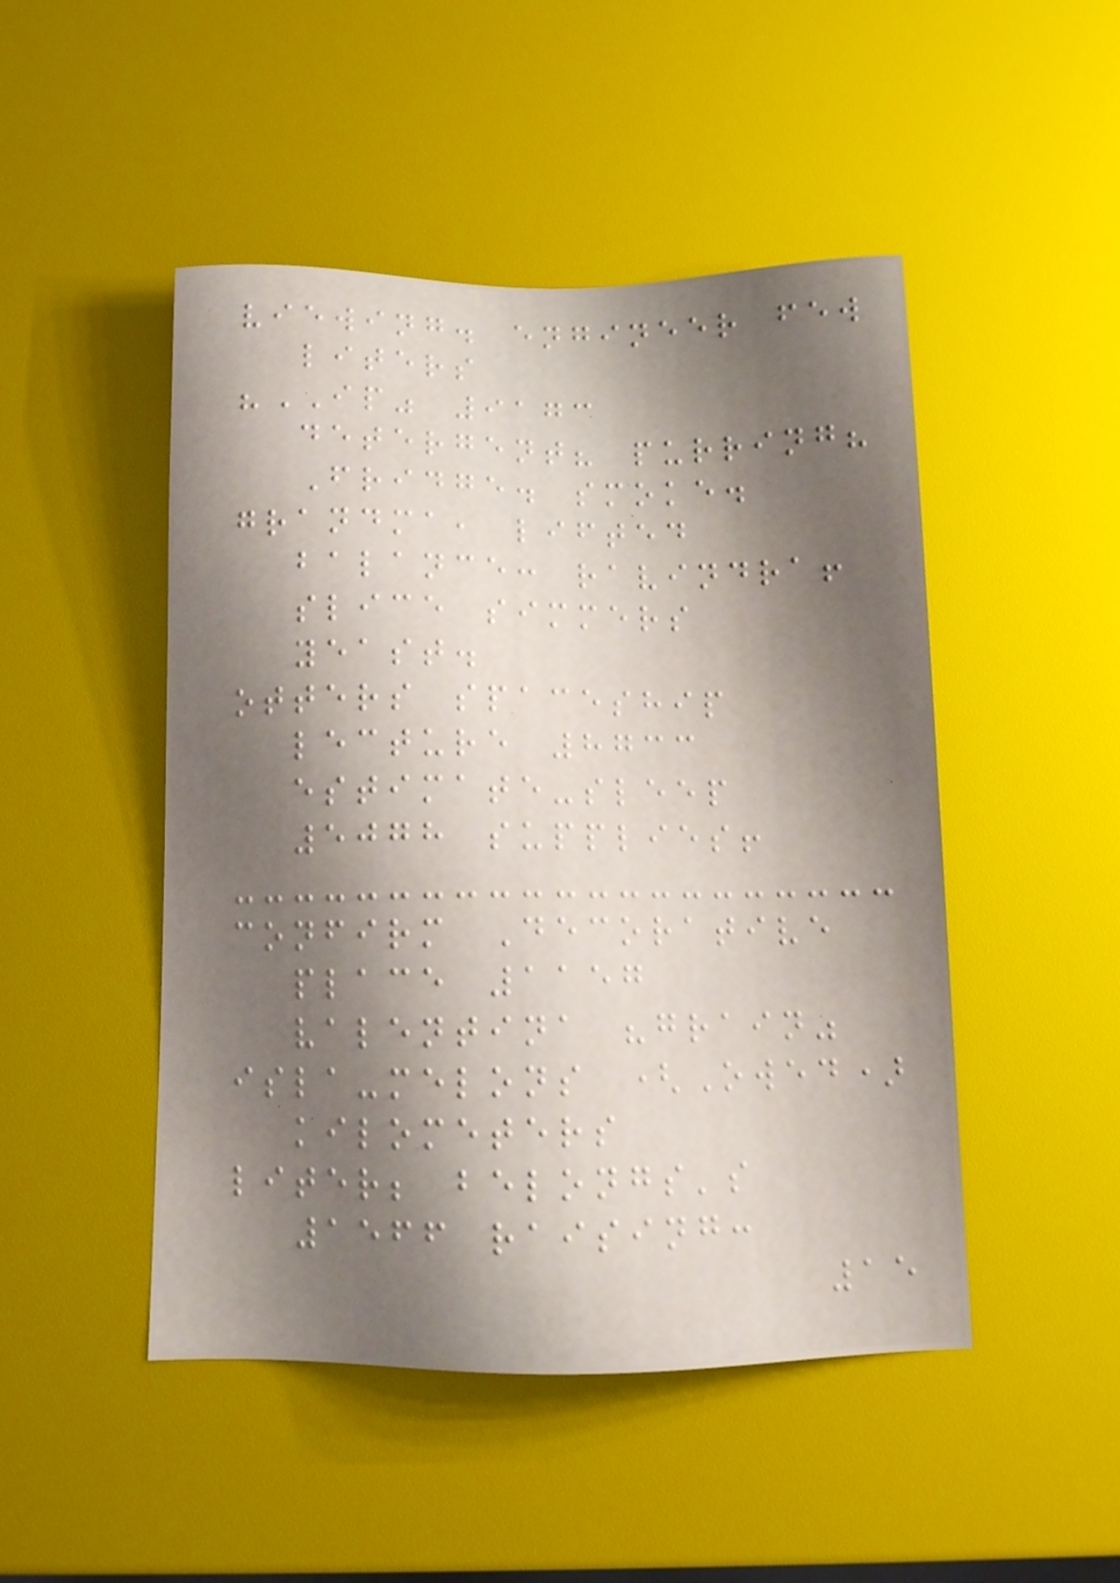viewing. engineer few
liters
"IP" 9173
detergent? purring?
Fridge. smoke.
grandma, lifted
balance: ravindra!
slice simmers
yeast.
otters spaceship
lecture 8733
estimate-sleep
5078 supplies!
confirm Decorative
place 1157
valentina "grain"
isla-melons (Owed)
kilometers
liter; belongs's
1566 raising:
15
